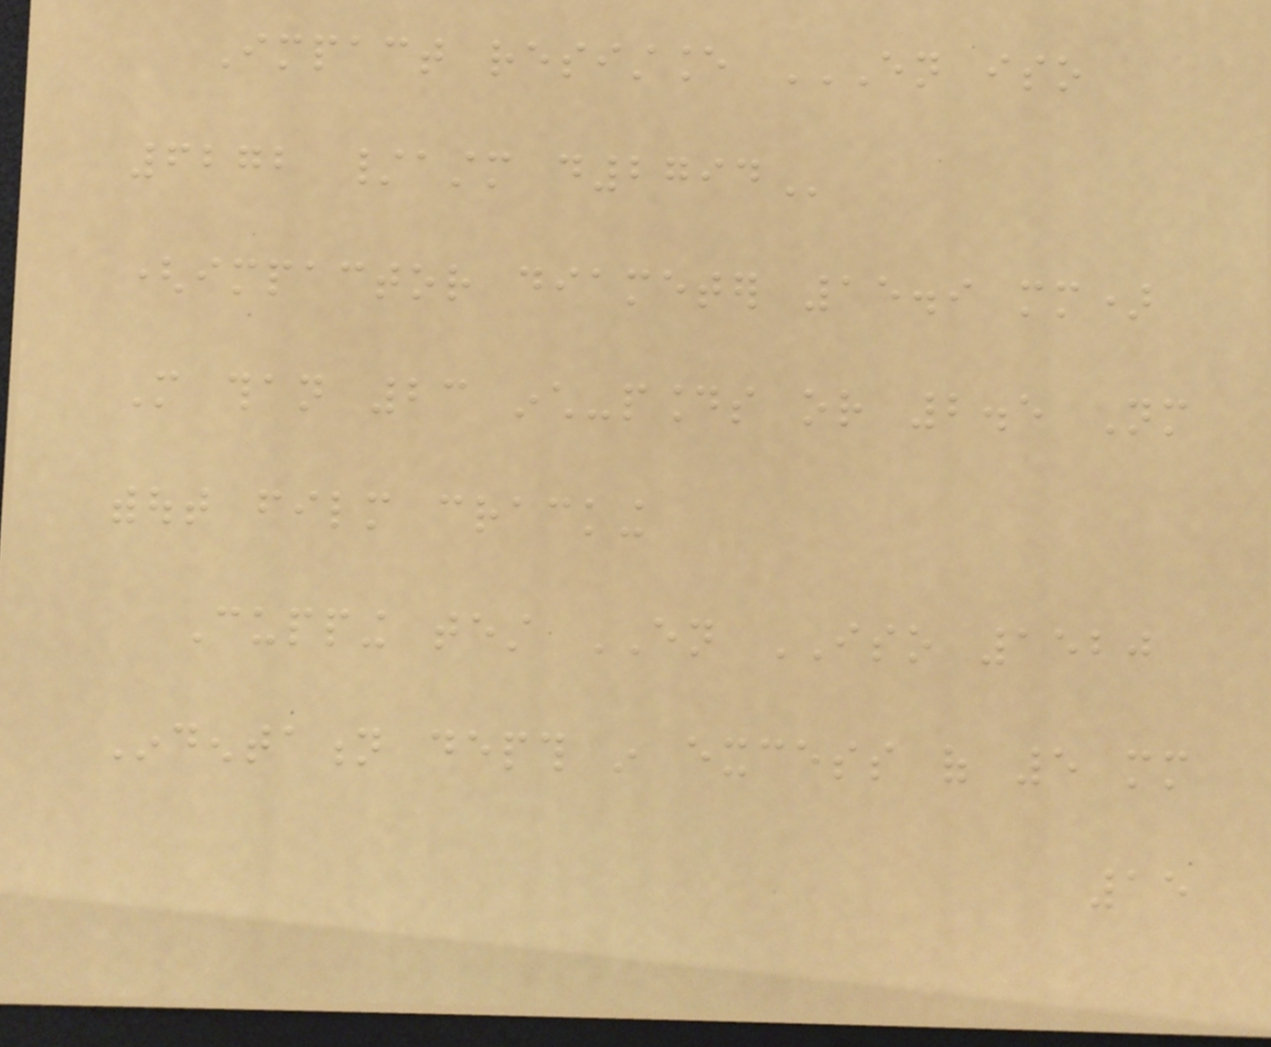Impact resistance EN ISO
6272 /ASTM D2794
(impactor diameter 15.9 mm)
More than 23 inch-pounds or 2.5 Nm
without film cracking
Cupping test EN ISO 1520
Indentation depth in excess of 5 mm
15
